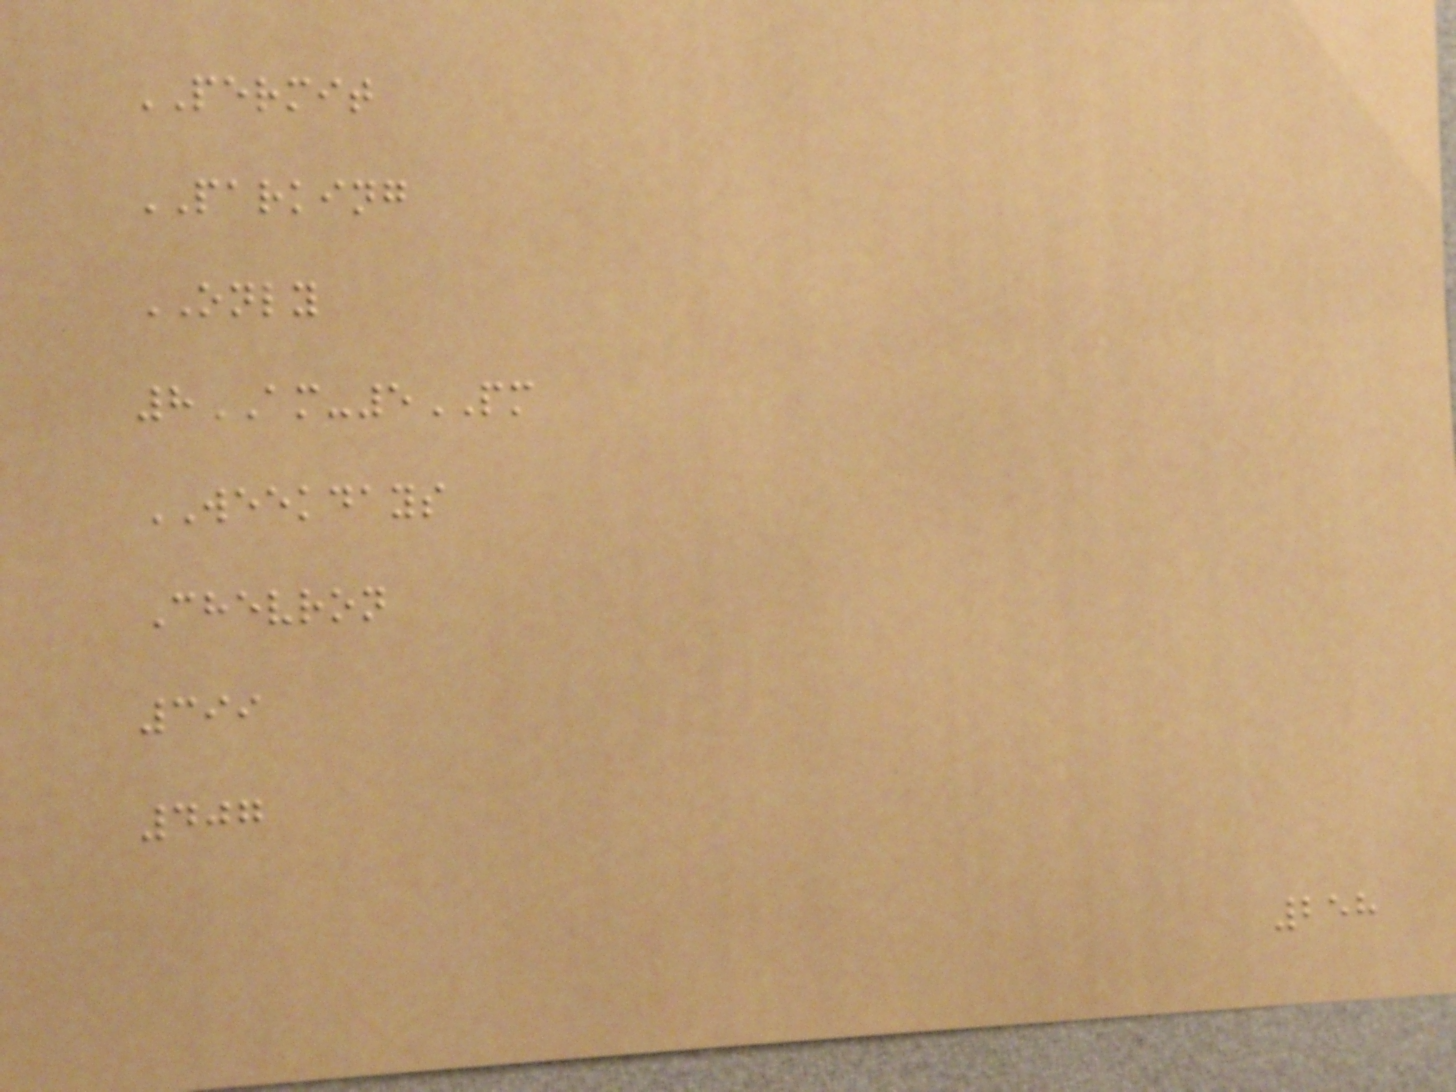PERMIT
PARKING
ONLY
8AM-5PM
WEEKDAYS
Chevron
399
407
258
